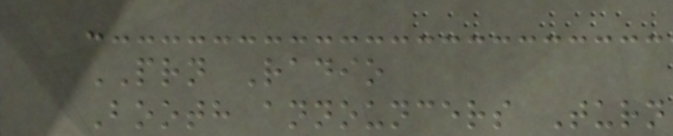PRN Radio
Booth announcers Turn
